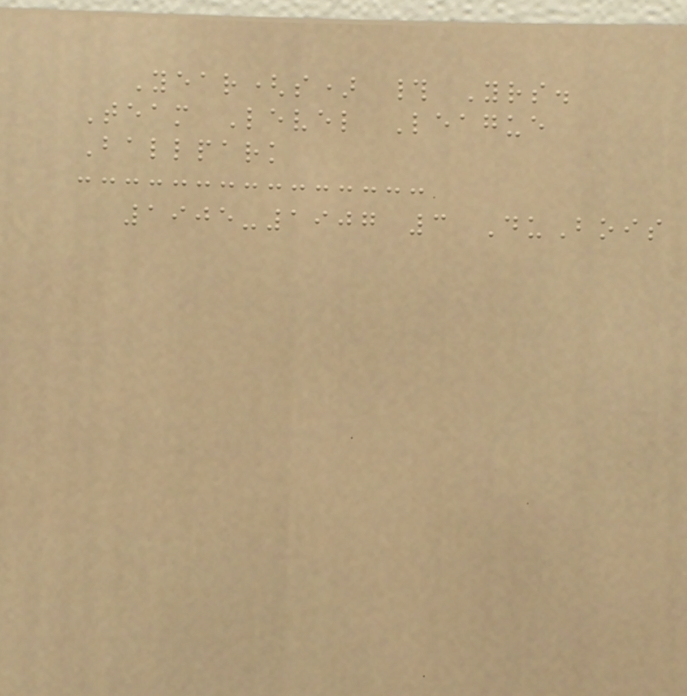Year(s) # Yrs.
Team Level League
Ballpark
1905-1907 3 DuBois
